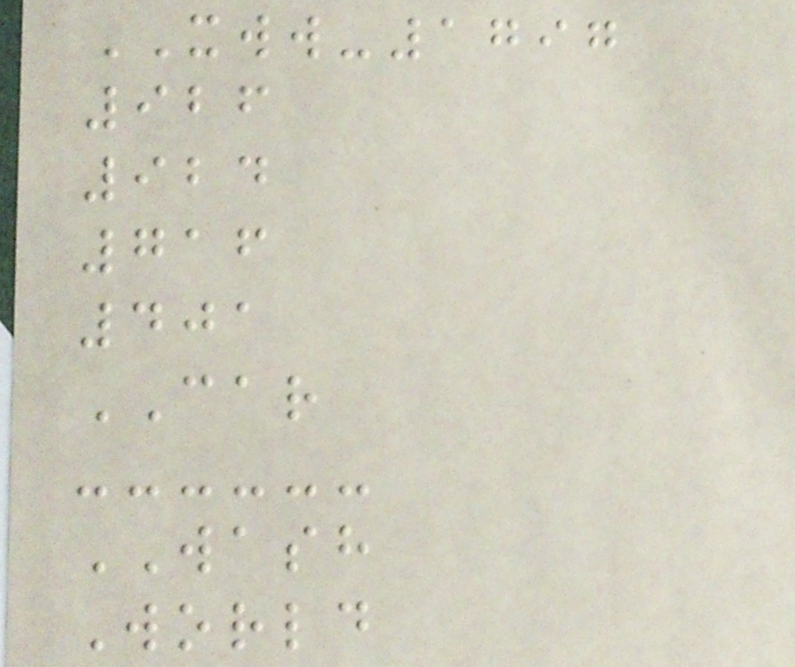XWW-1797
926
924
716
401
CAR
WASH
World
